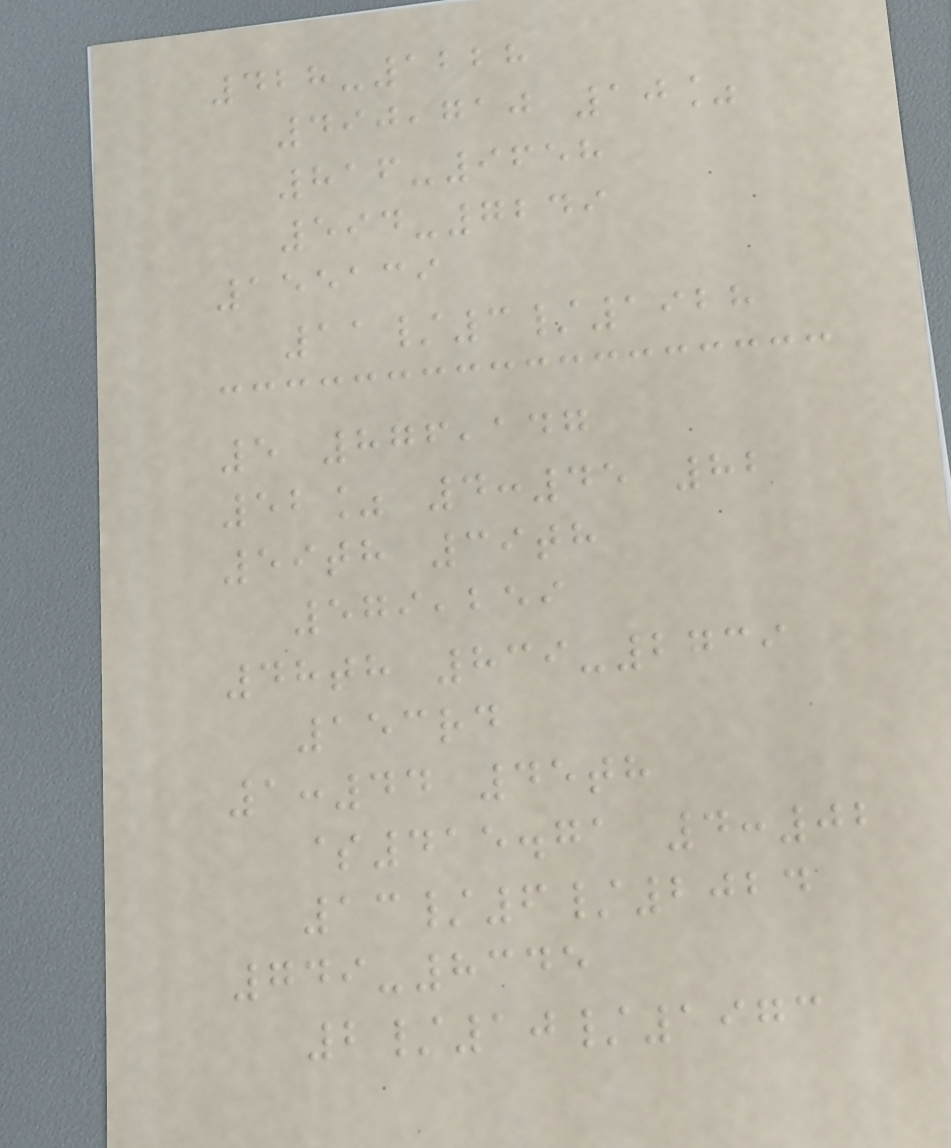428-1228
490,710 10%
816-9658
594-7249
155139
11/3/1928
5 876,147
52% 4:45 82
59th 39th
579,259
48th 839-2739
153rd
1:44 45th
$415.71 4:02
13/6/2024
749-8345
2/10/1973
